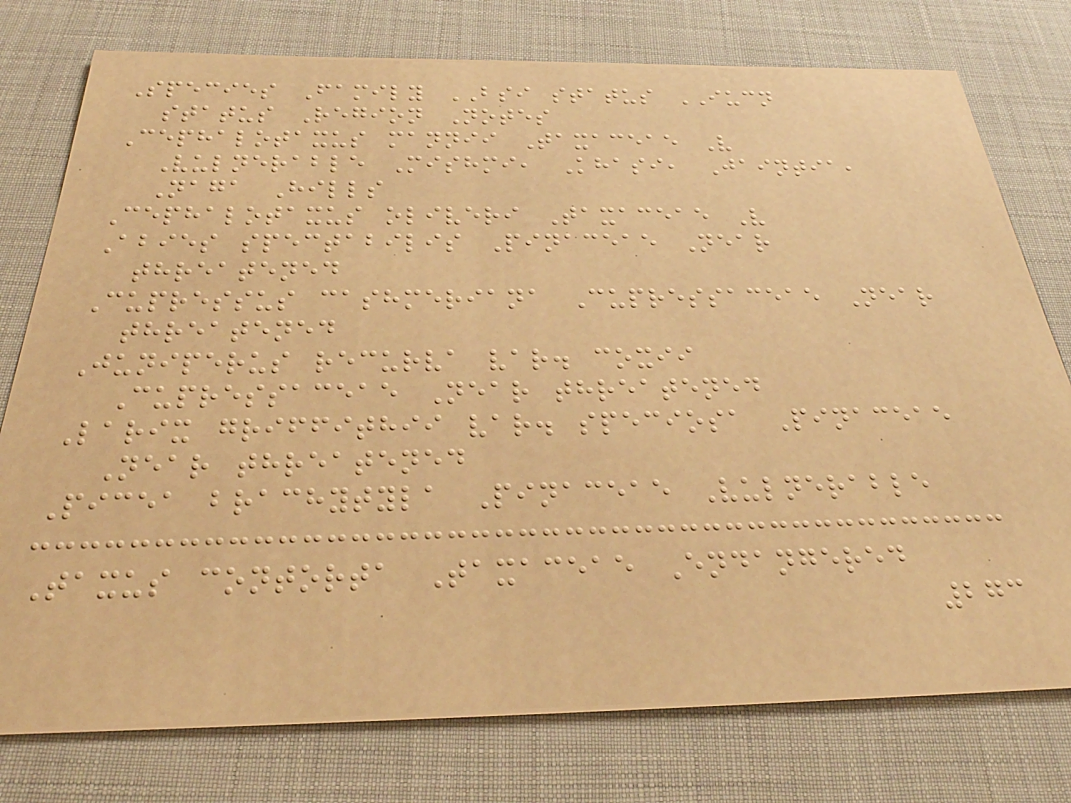Species Family BSI status IUCN
status Region Notes
Cephalotaxus mannii Taxaceae V
Vulnerable Mishmi, Khasi, Jaintia,
Naga Hills
Cephalotaxus oliveri Taxaceae V
Abies spectabilis Pinaceae Near
threatened
Cupressus cashmeriana Cupressaceae Near
threatened
Juniperus recurva var. coxii
Cupressaceae Near threatened
Larix griffithii var. speciosa Pinaceae
Near threatened
Picea brachytyla Pinaceae Vulnerable
Taxus contorta Taxaceae Endangered
273
